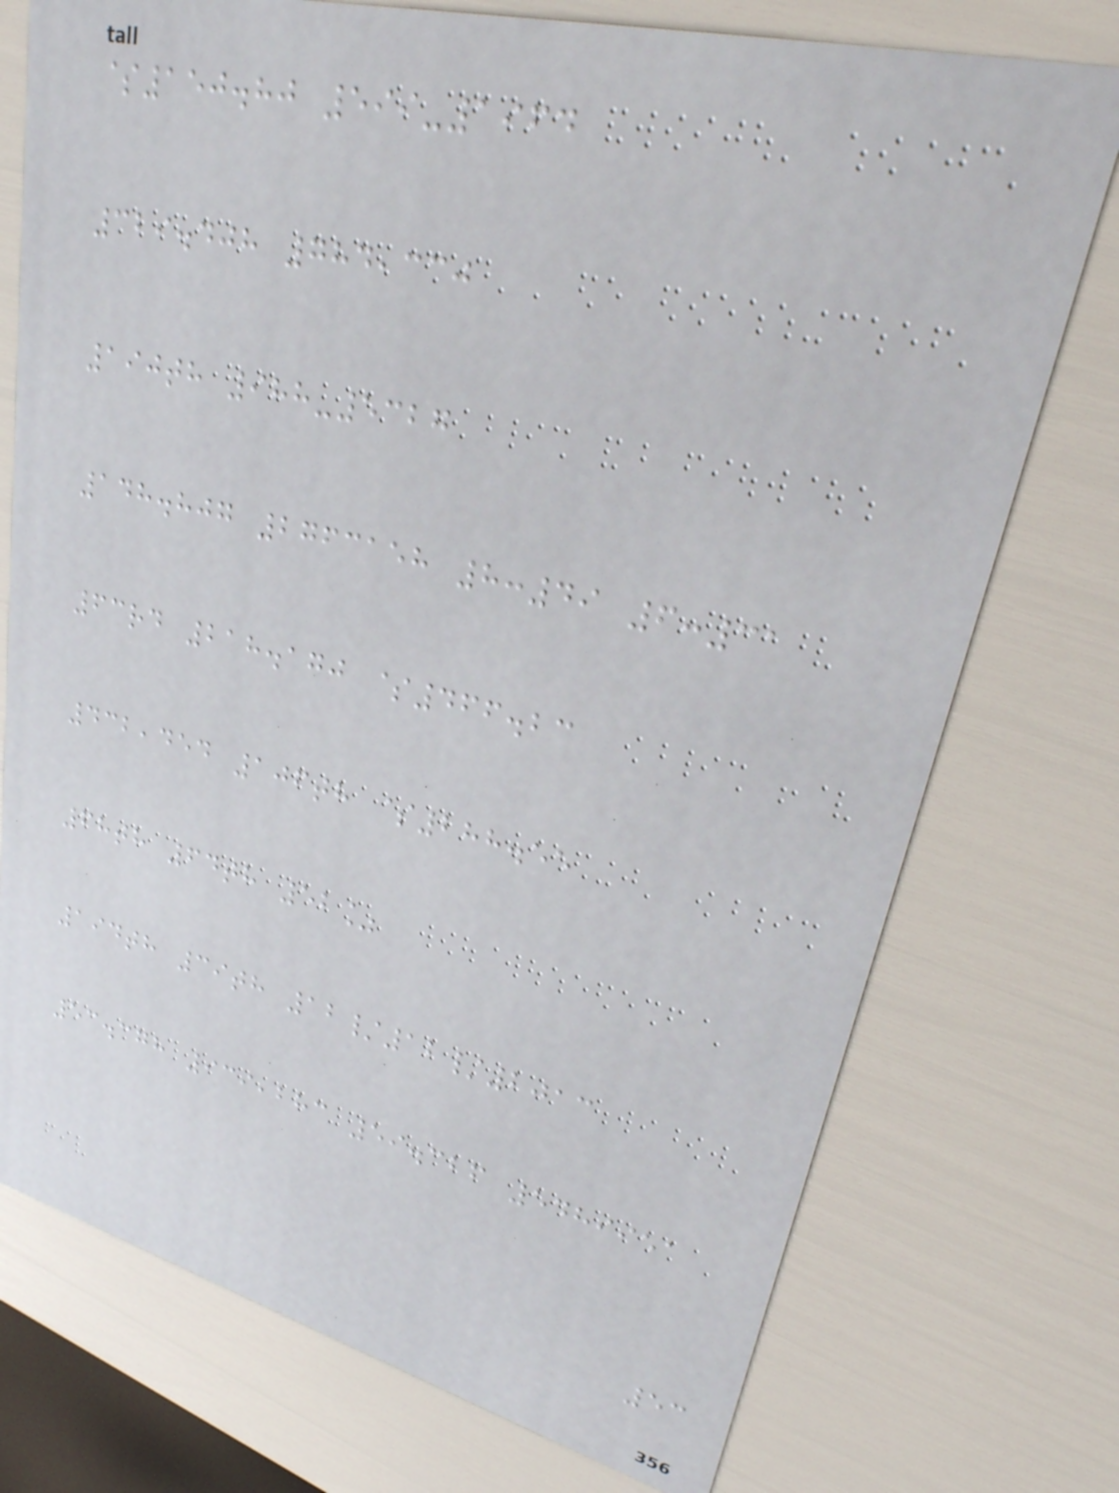$150.80 599-1964
329.408 784,330
190th 988-5327
148.807 2763158 8:49 6:31
63rd 218.170 $466.23
432,454 106th $288.55
68th 64th 52%
194th 39th 12/12/2013
53.378 939,283 59.326 5489951
53
